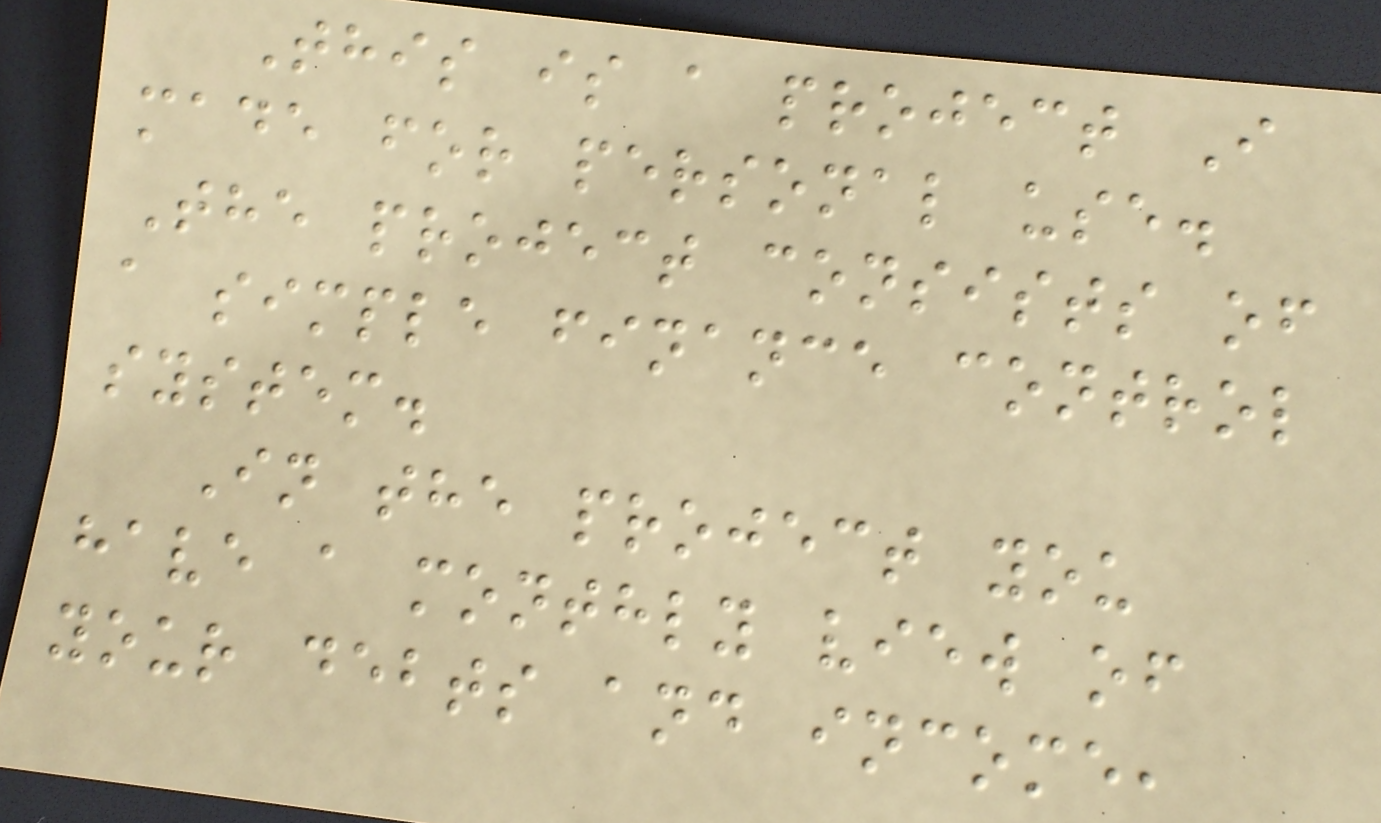This is a project I
made for personal use.
The project consists of
a simple finance control
system.
In the project you
have a monthly view of
your debts and income,
